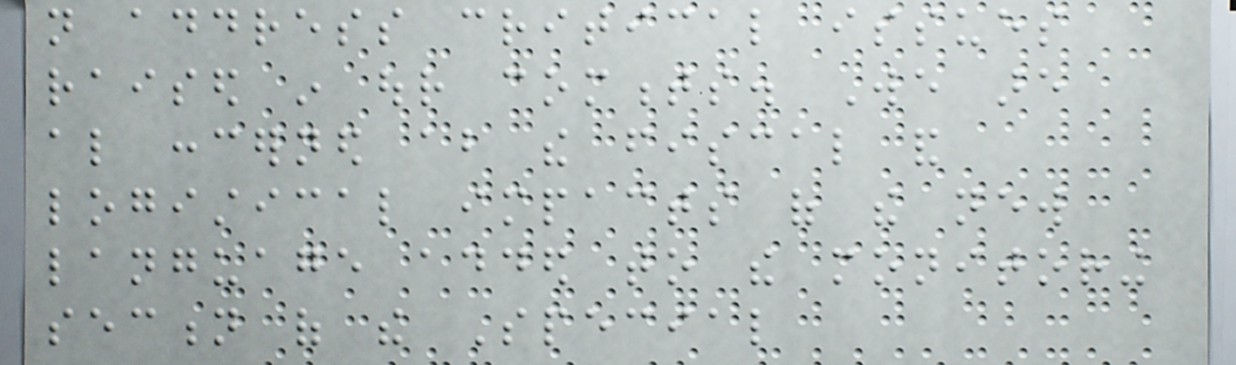not address critical issues
raised in our comments. We are
also concerned about the fiscal and
logistical impacts of the new
language added to the monitoring
section of the Special
